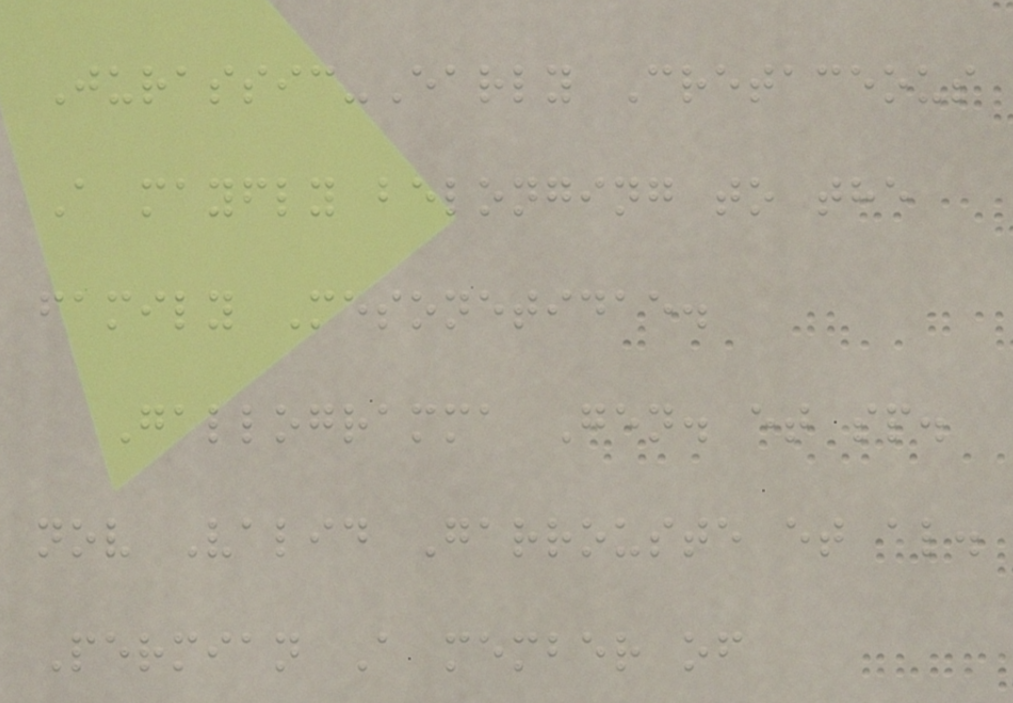Jurassic-Early Cretaceous
A mayfly belonging to the
family Mesonetidae.
Gallogramma Gen. et sp.
nov Valid Garrouste et al.
Permian A member of
